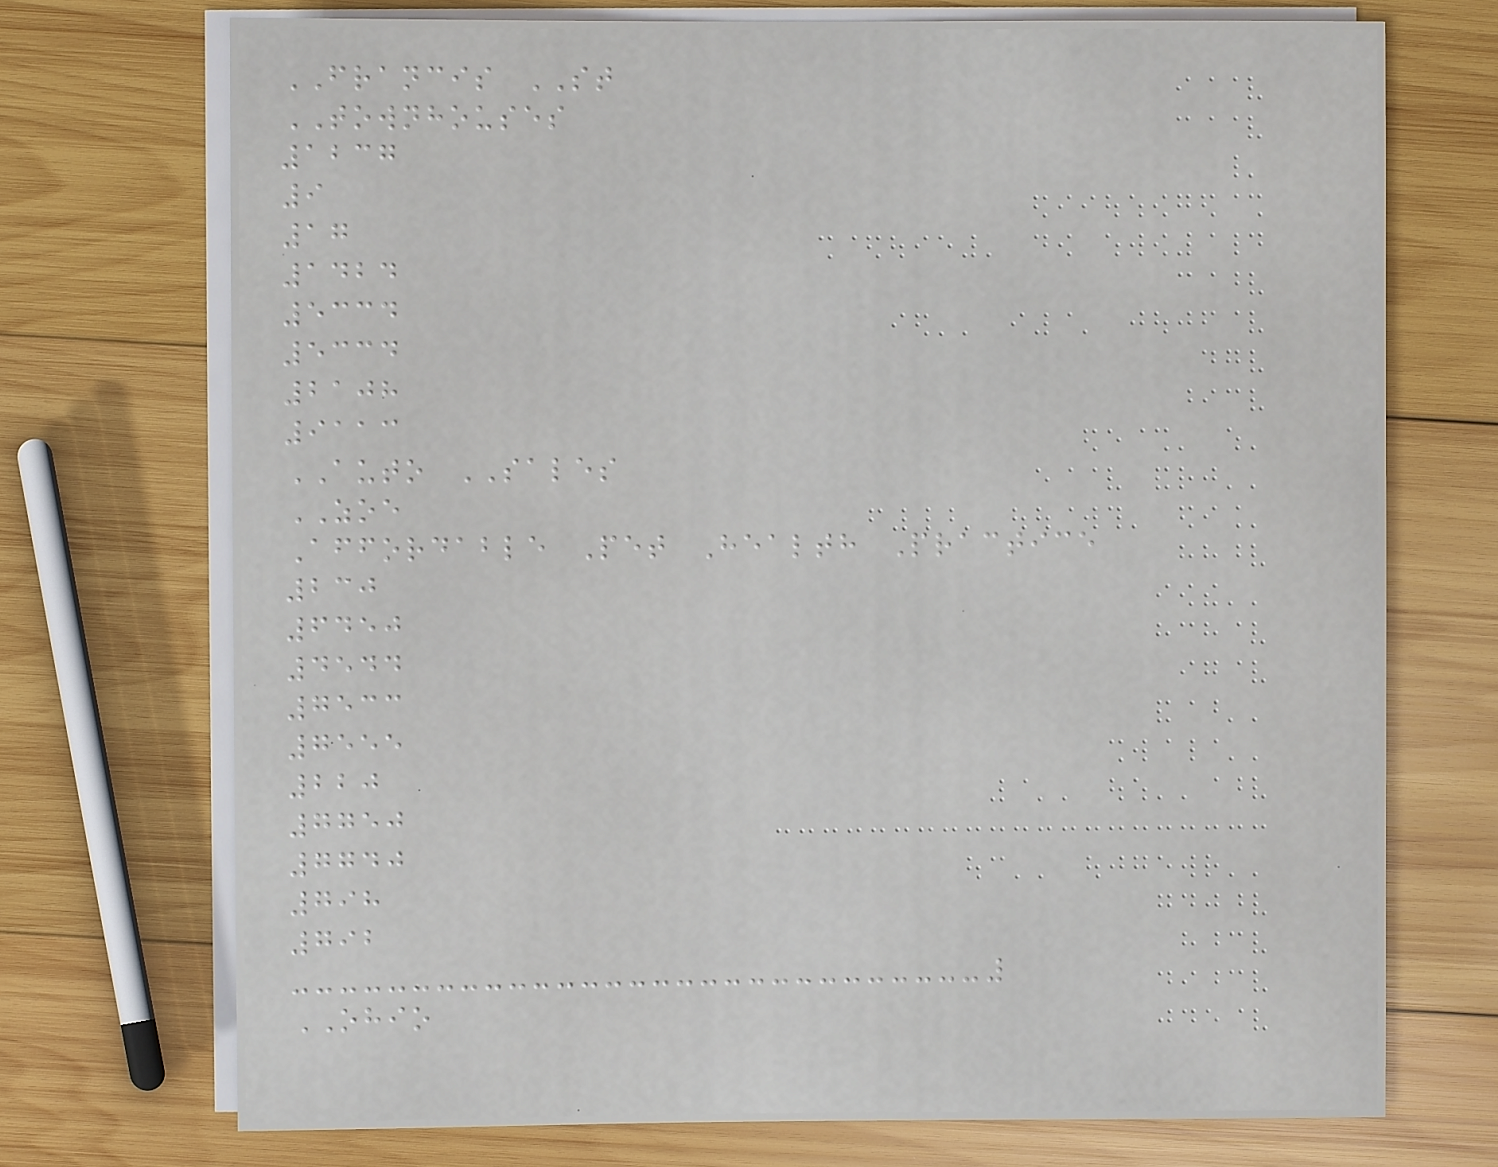FRANCIS ST
TOWNHOUSES
1237
9
17
1424
5334
5334
2108
9113
AUTO SALES
ZOE
Affordable Pet Health Practice
230
6450
4544
7533
7555
220
7750
7740
798
792
OHIO
